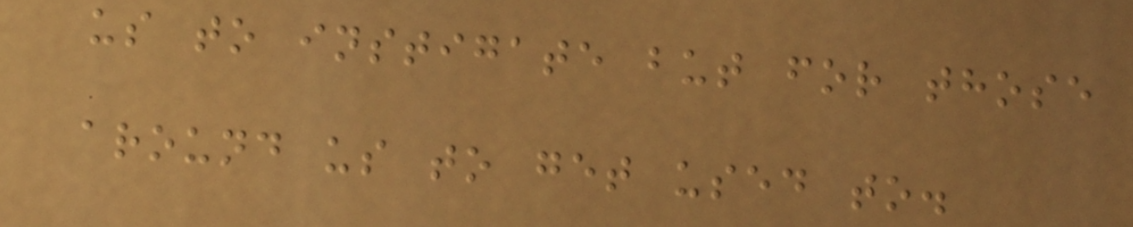us to instigate but for those
around us to get used to.
